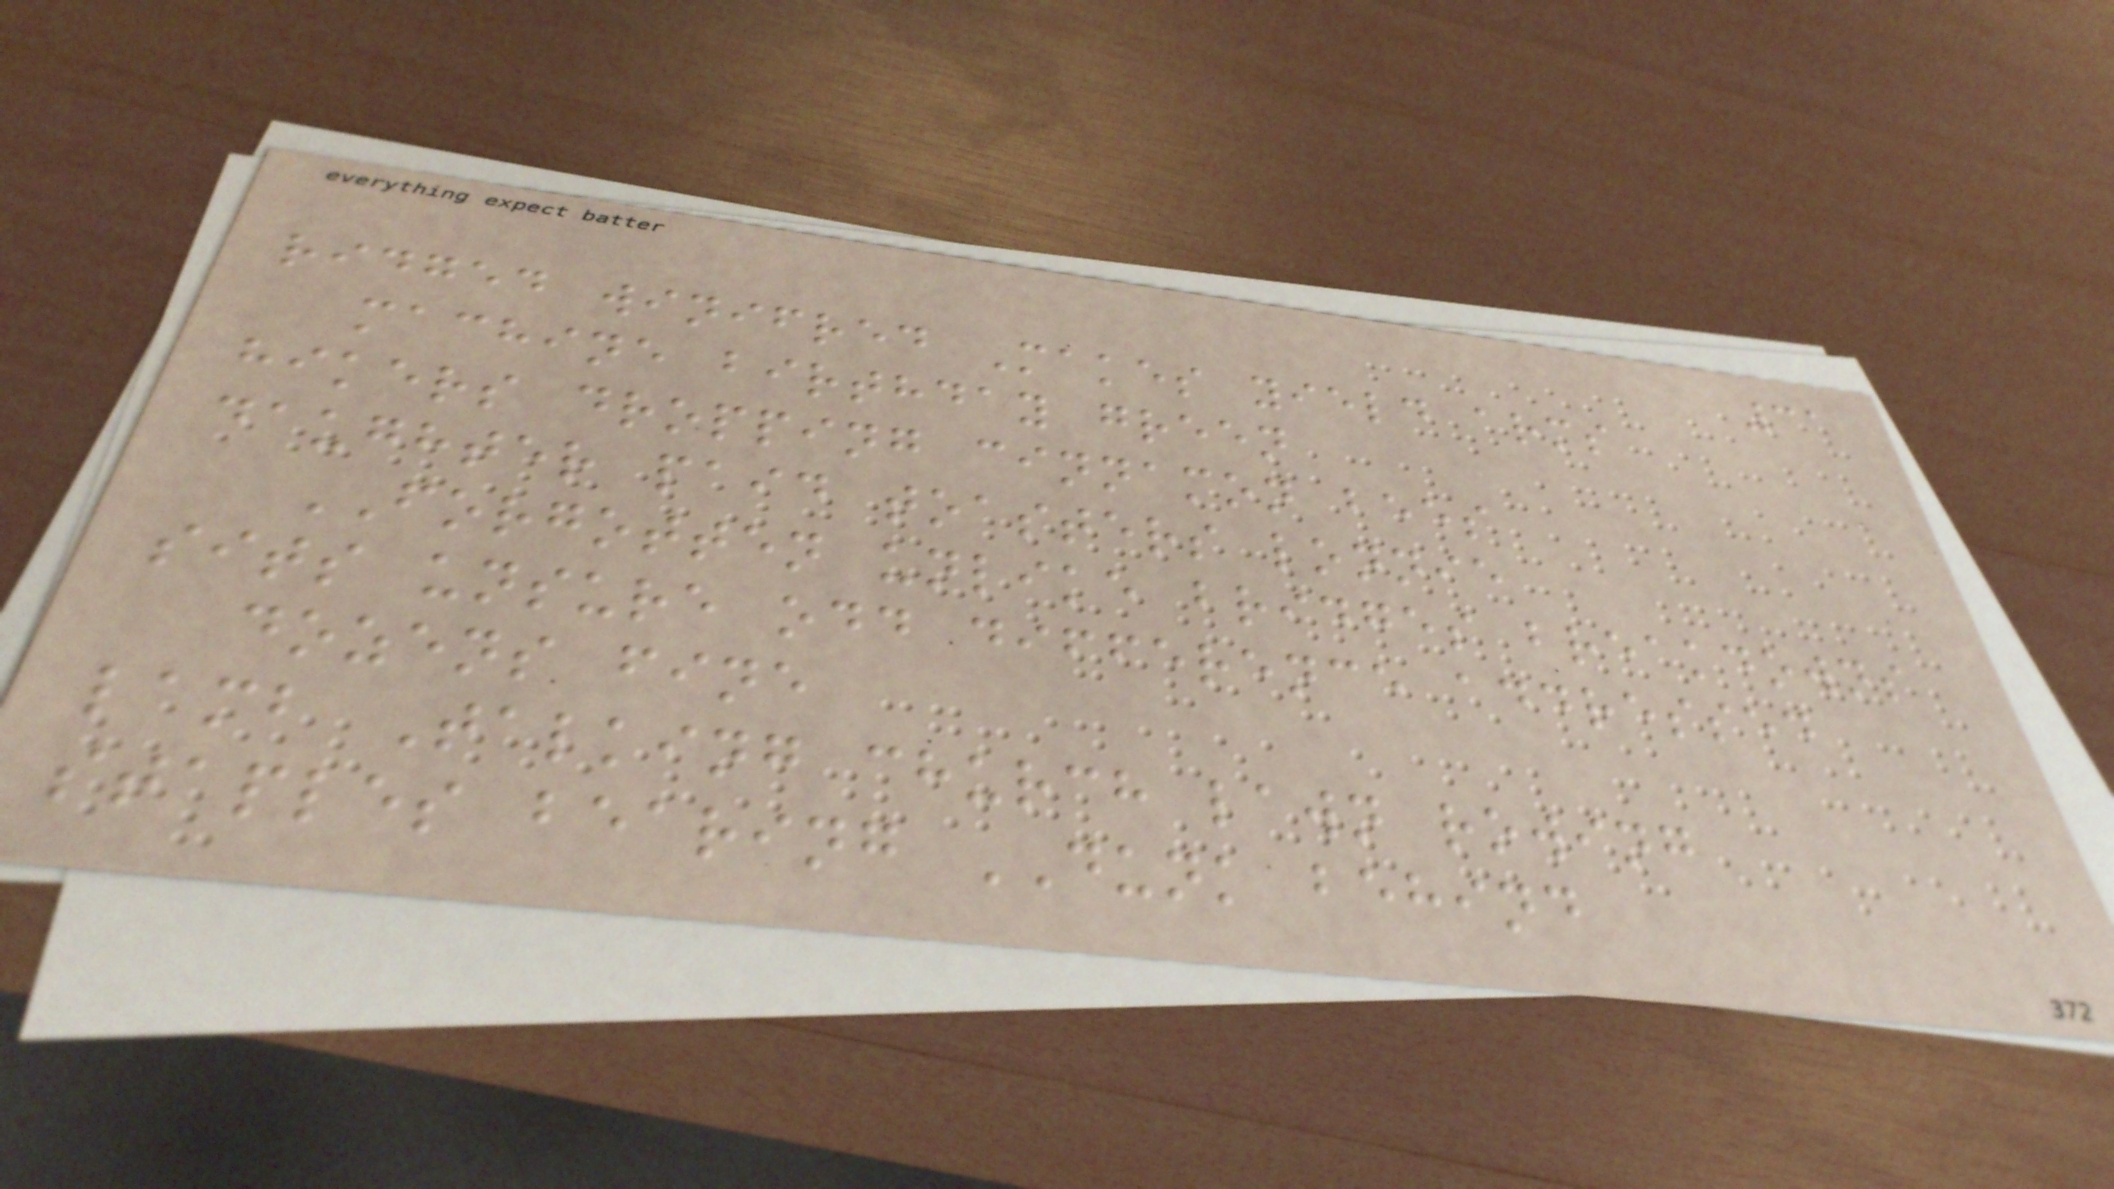31
ridged winifred Makes yield arms
machine birthday green
hikers dropping cinnamon bees
daughter paid toasters lonnie
FORGOTTEN unlike bridges breakdowns
sits unsure odd difference addressed
dozens fine
lamb Talking church lawn rowing
staples bearing DUNK behind
